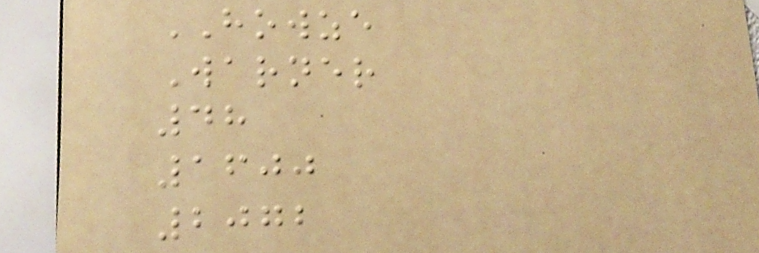HOWZE
Warner
48
1600
2072
